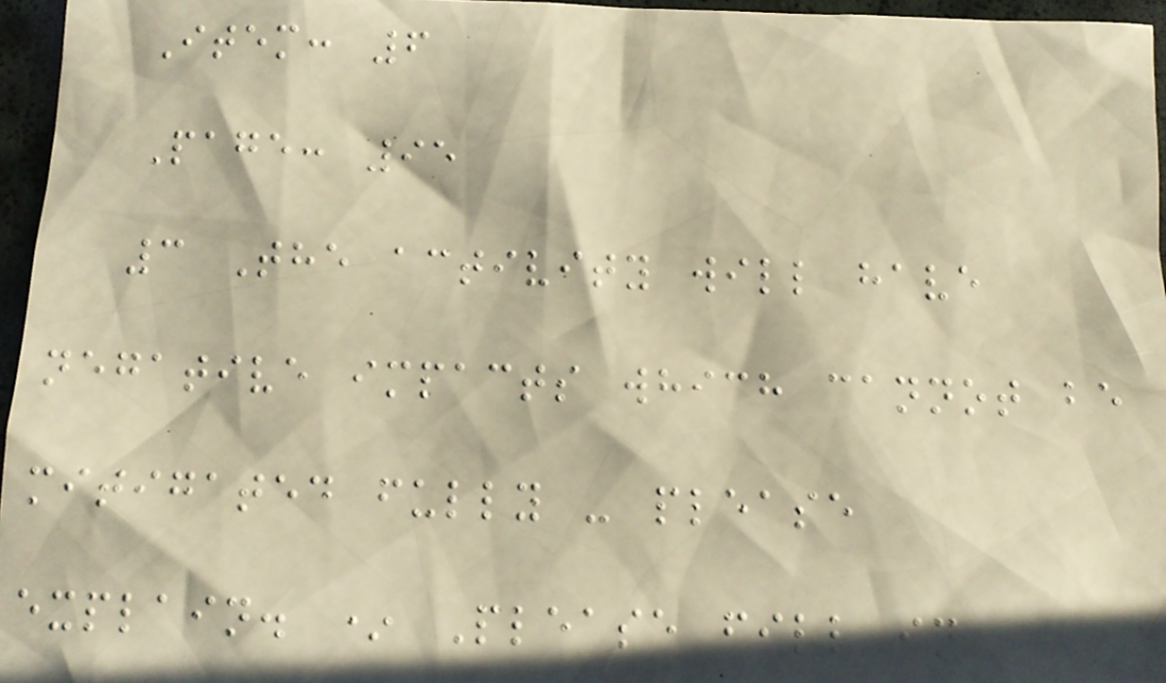Item: 6
Page: 95
3 The activity will have
negative impacts which cannot be
mitigated fully - please
explain. * Please fill in
